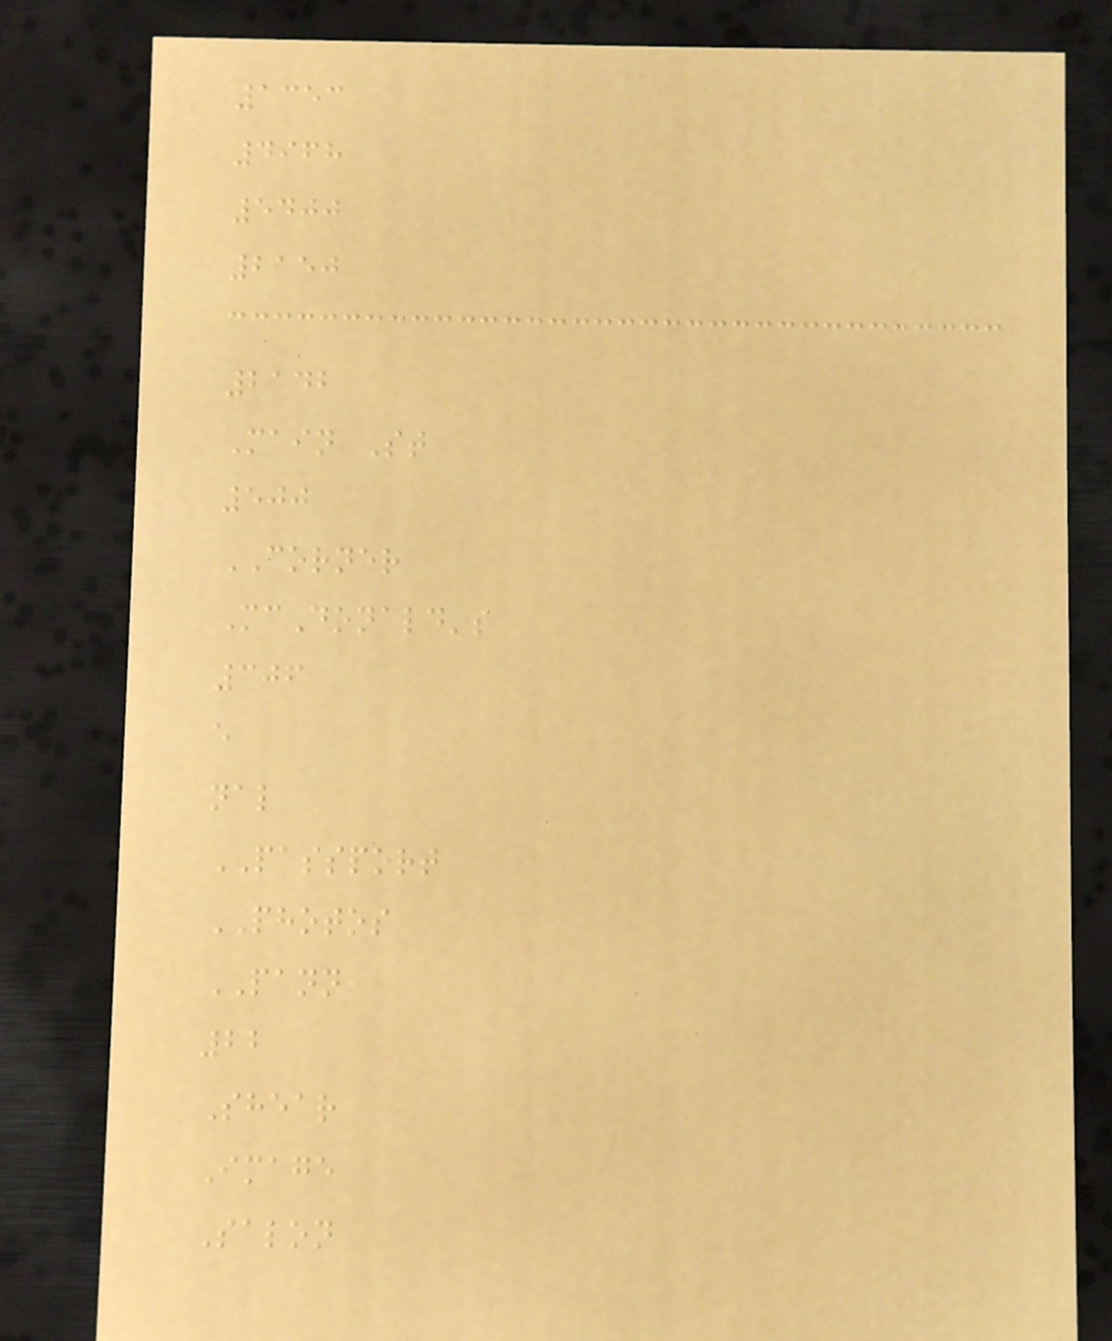1353
4968
5400
2150
2142
Main St
500
CORNER
McDonald's
306
e
nal
PASSPORT
PHOTOS
PANN
22
Shear
Image
Salon
